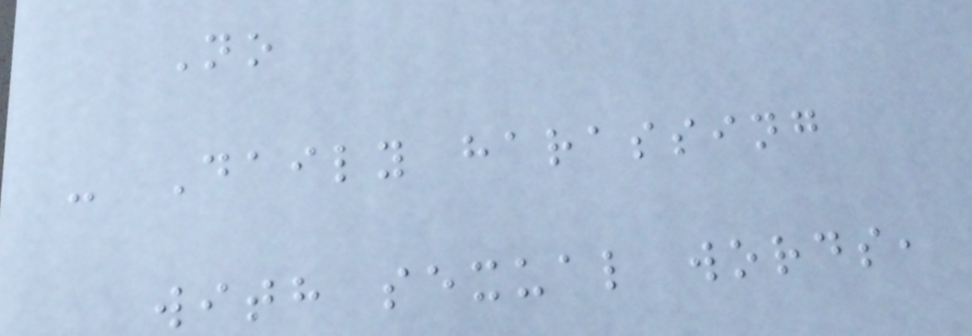No
- Daily harassing
with sexual words,
